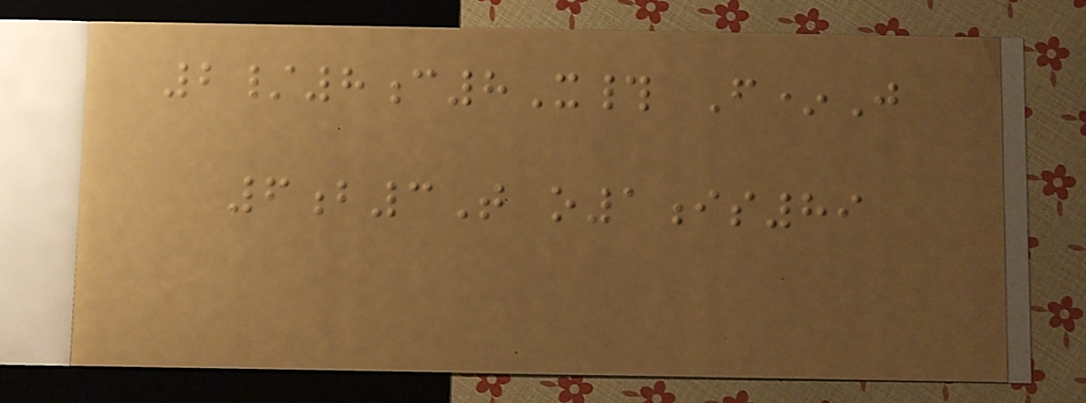2/8c8X# F*J
6b3T o1is89
